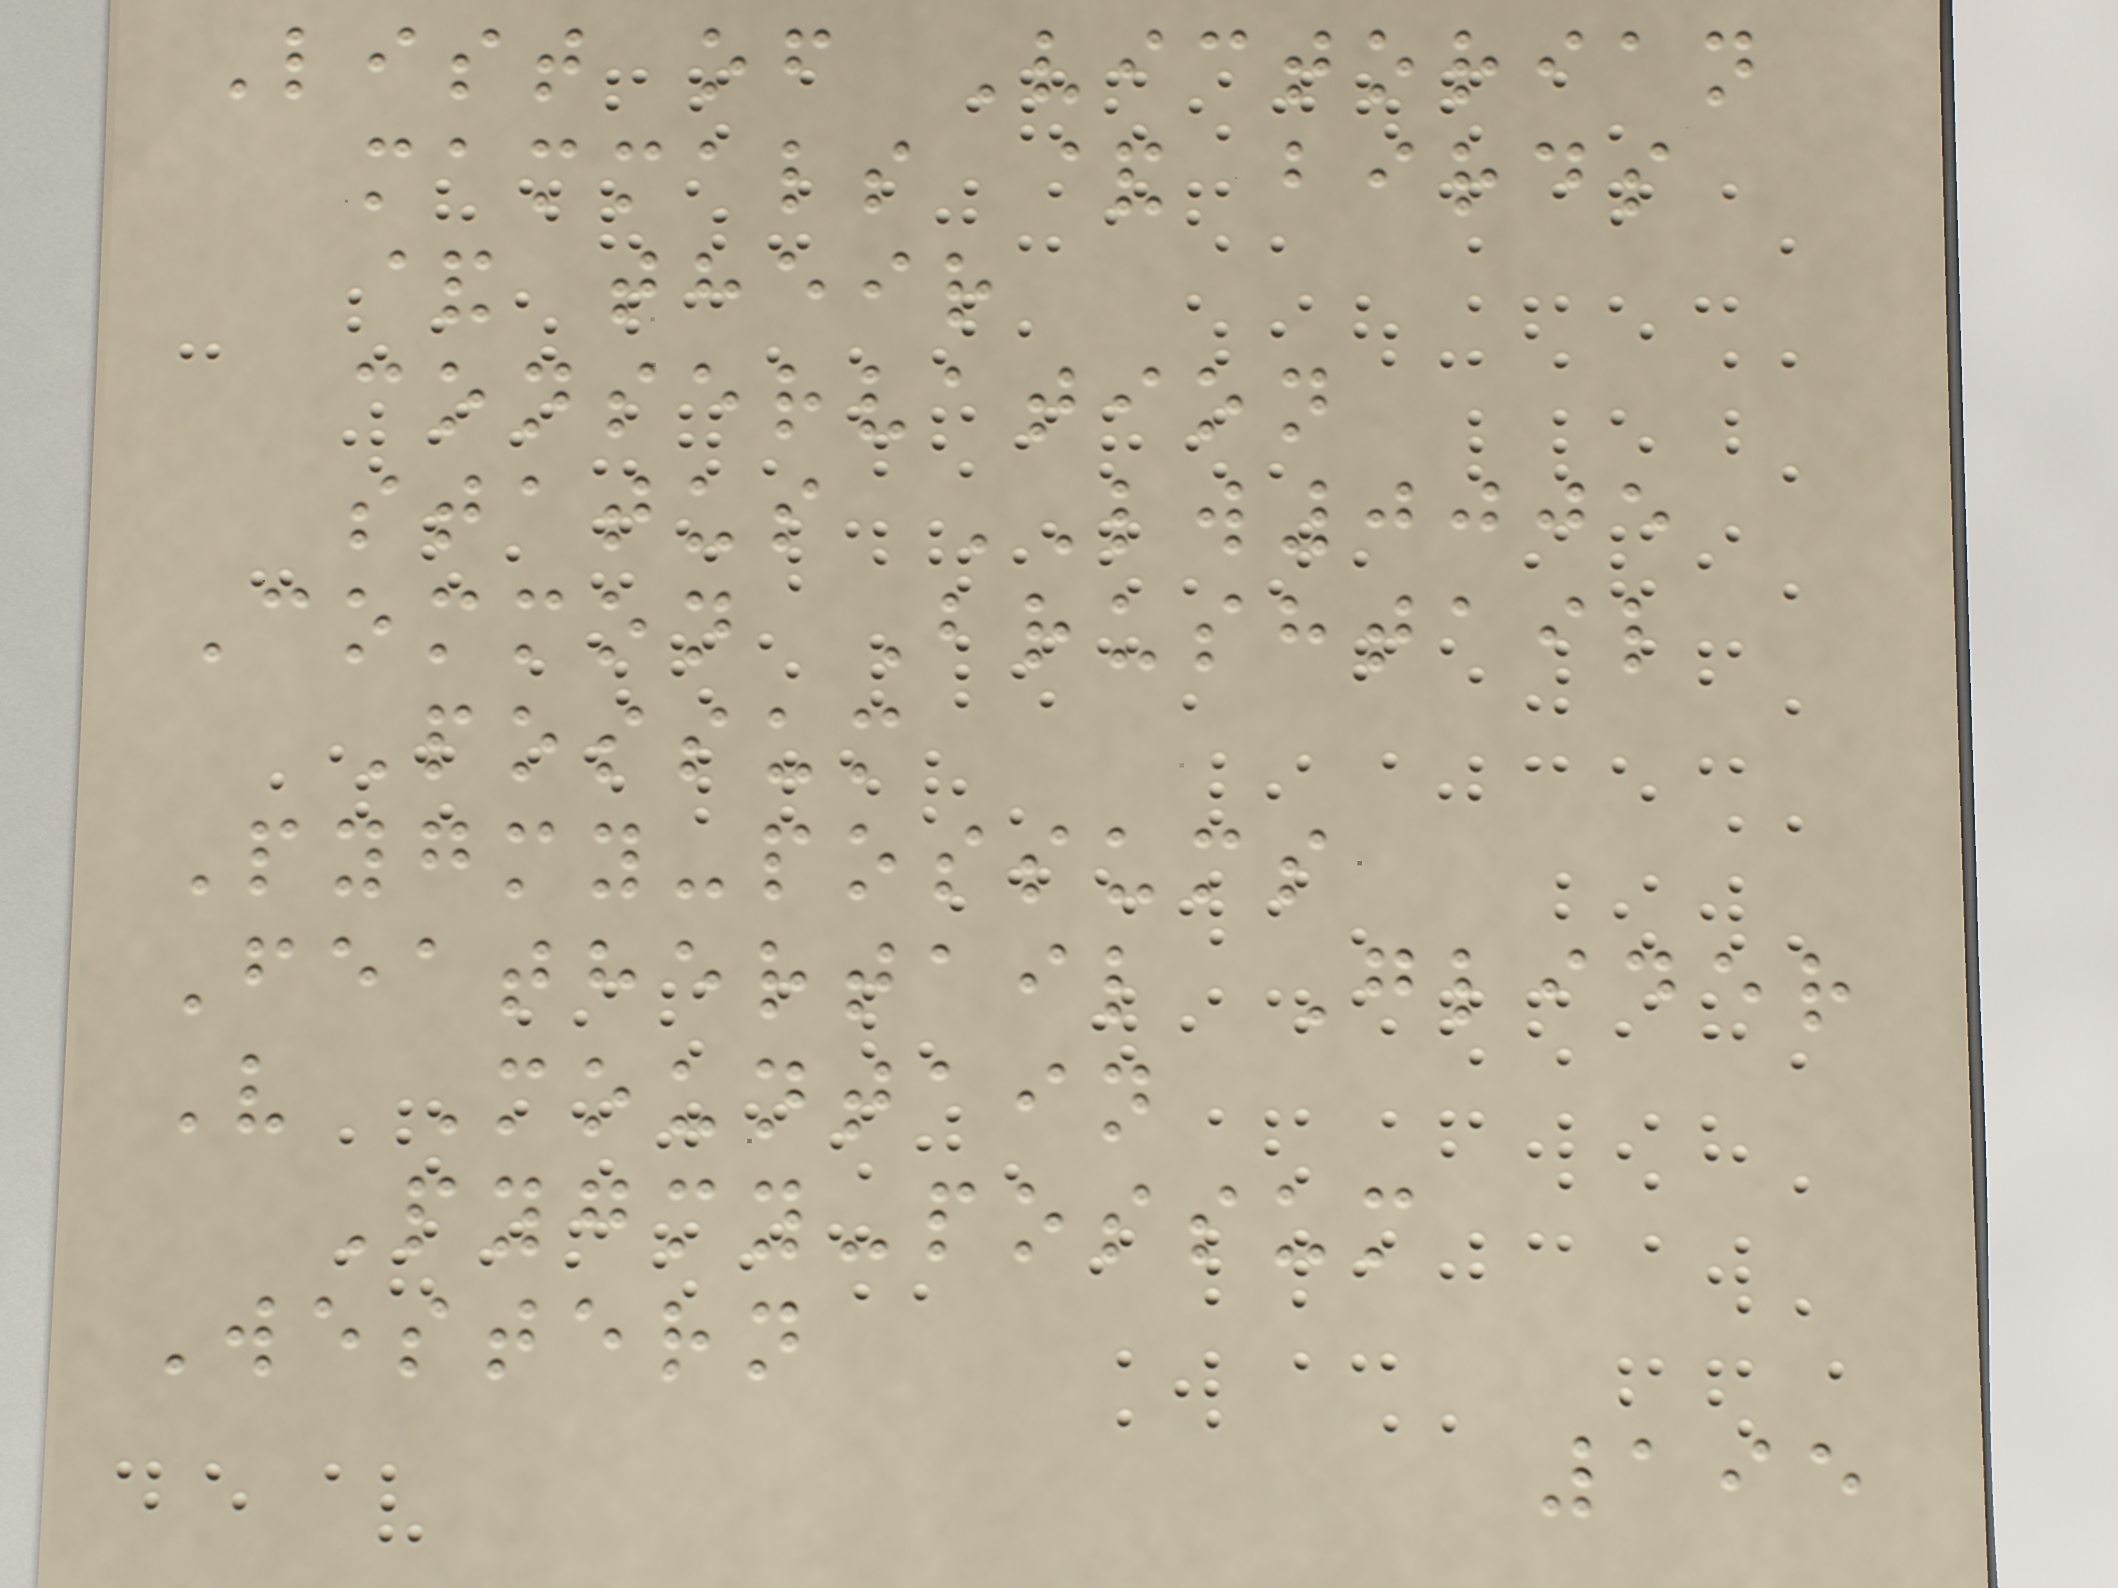List of Victorian
mammals & birds
& their
conservation
status LW0005
Common Brushtail
Possum
Pygmy-possums
Feathertail Glider
V Mountain
Pygmy-possum
Western
195
